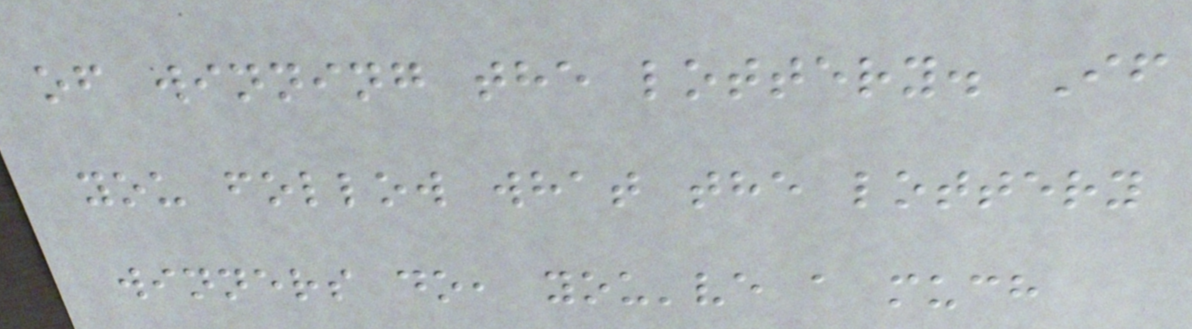of winning the lottery. If
you follow what the lottery
winners do, you've a much
